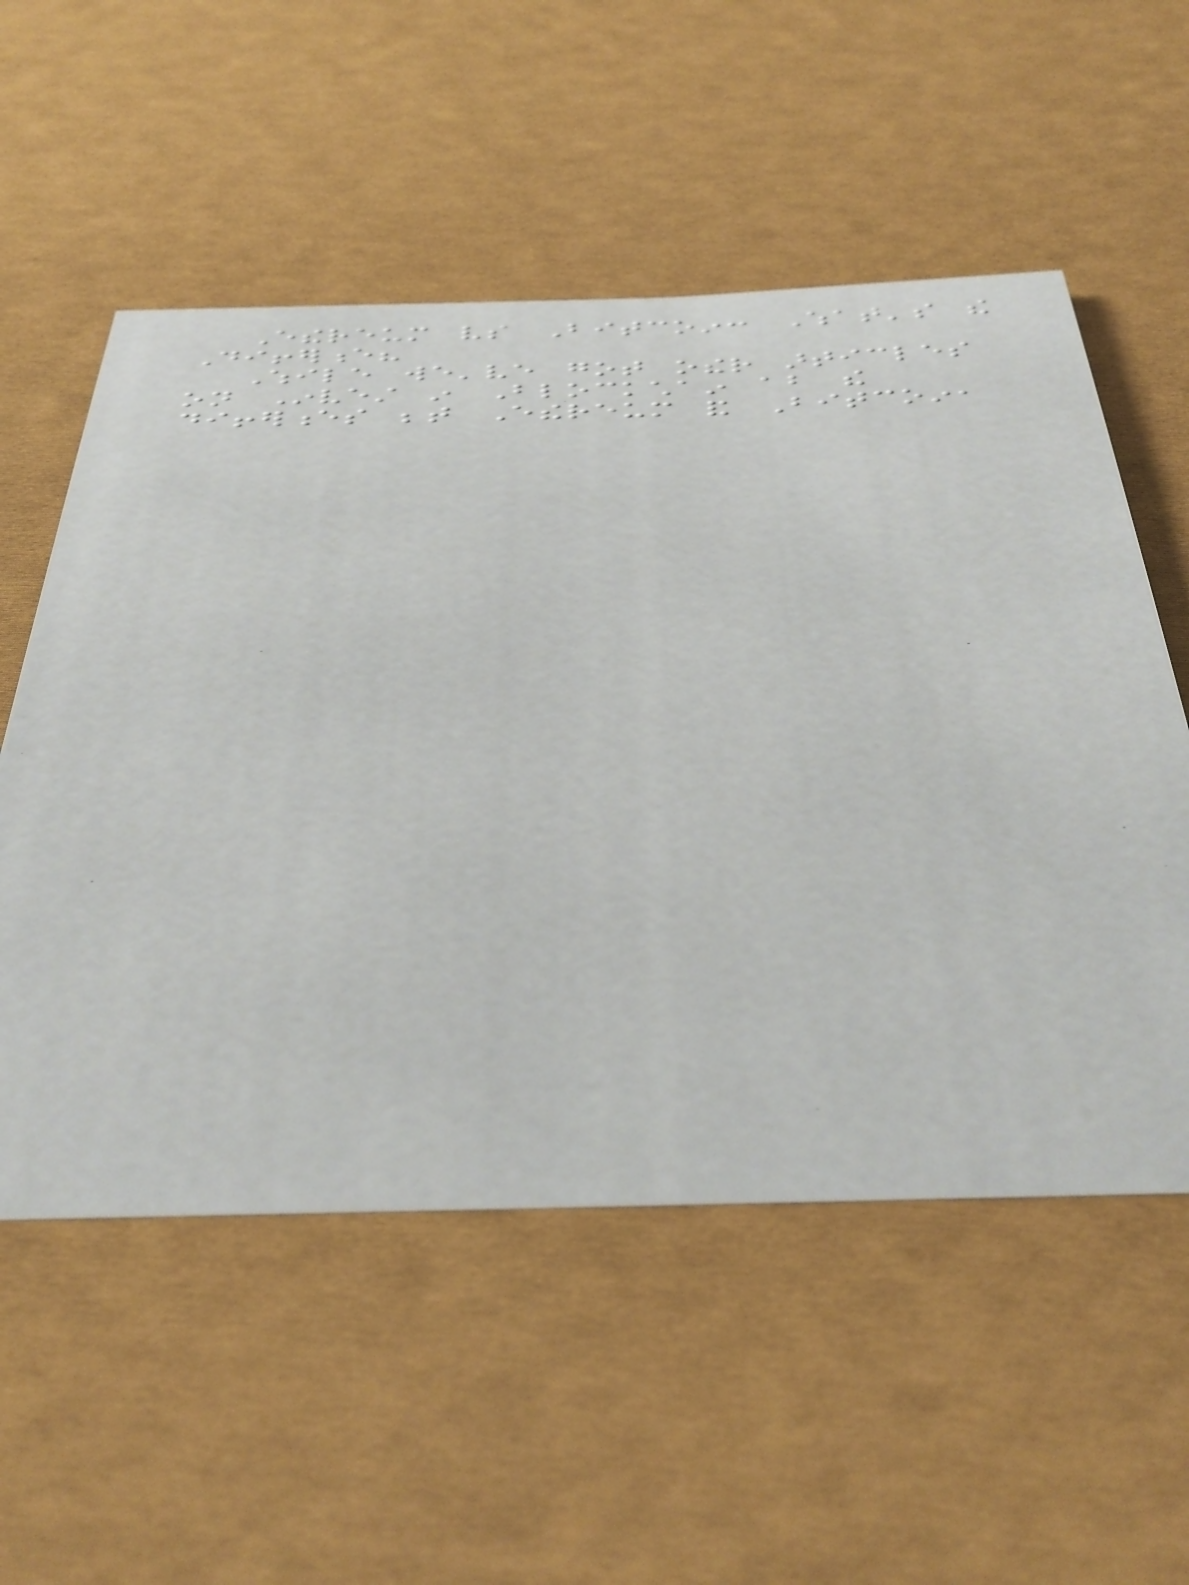Ethereum vs Bitcoin: What's the
Difference?
While we've got other articles
on Invest in Blockchain about the
differences between Ethereum and Bitcoin,
